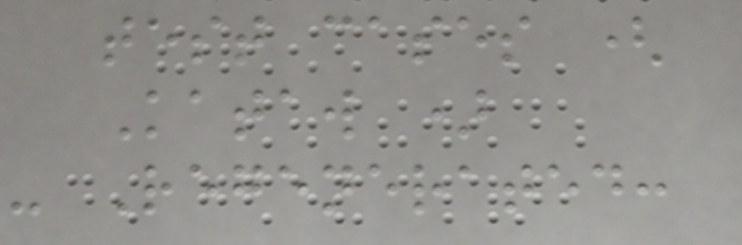test cases (
Kataw )
- Regenerated:
